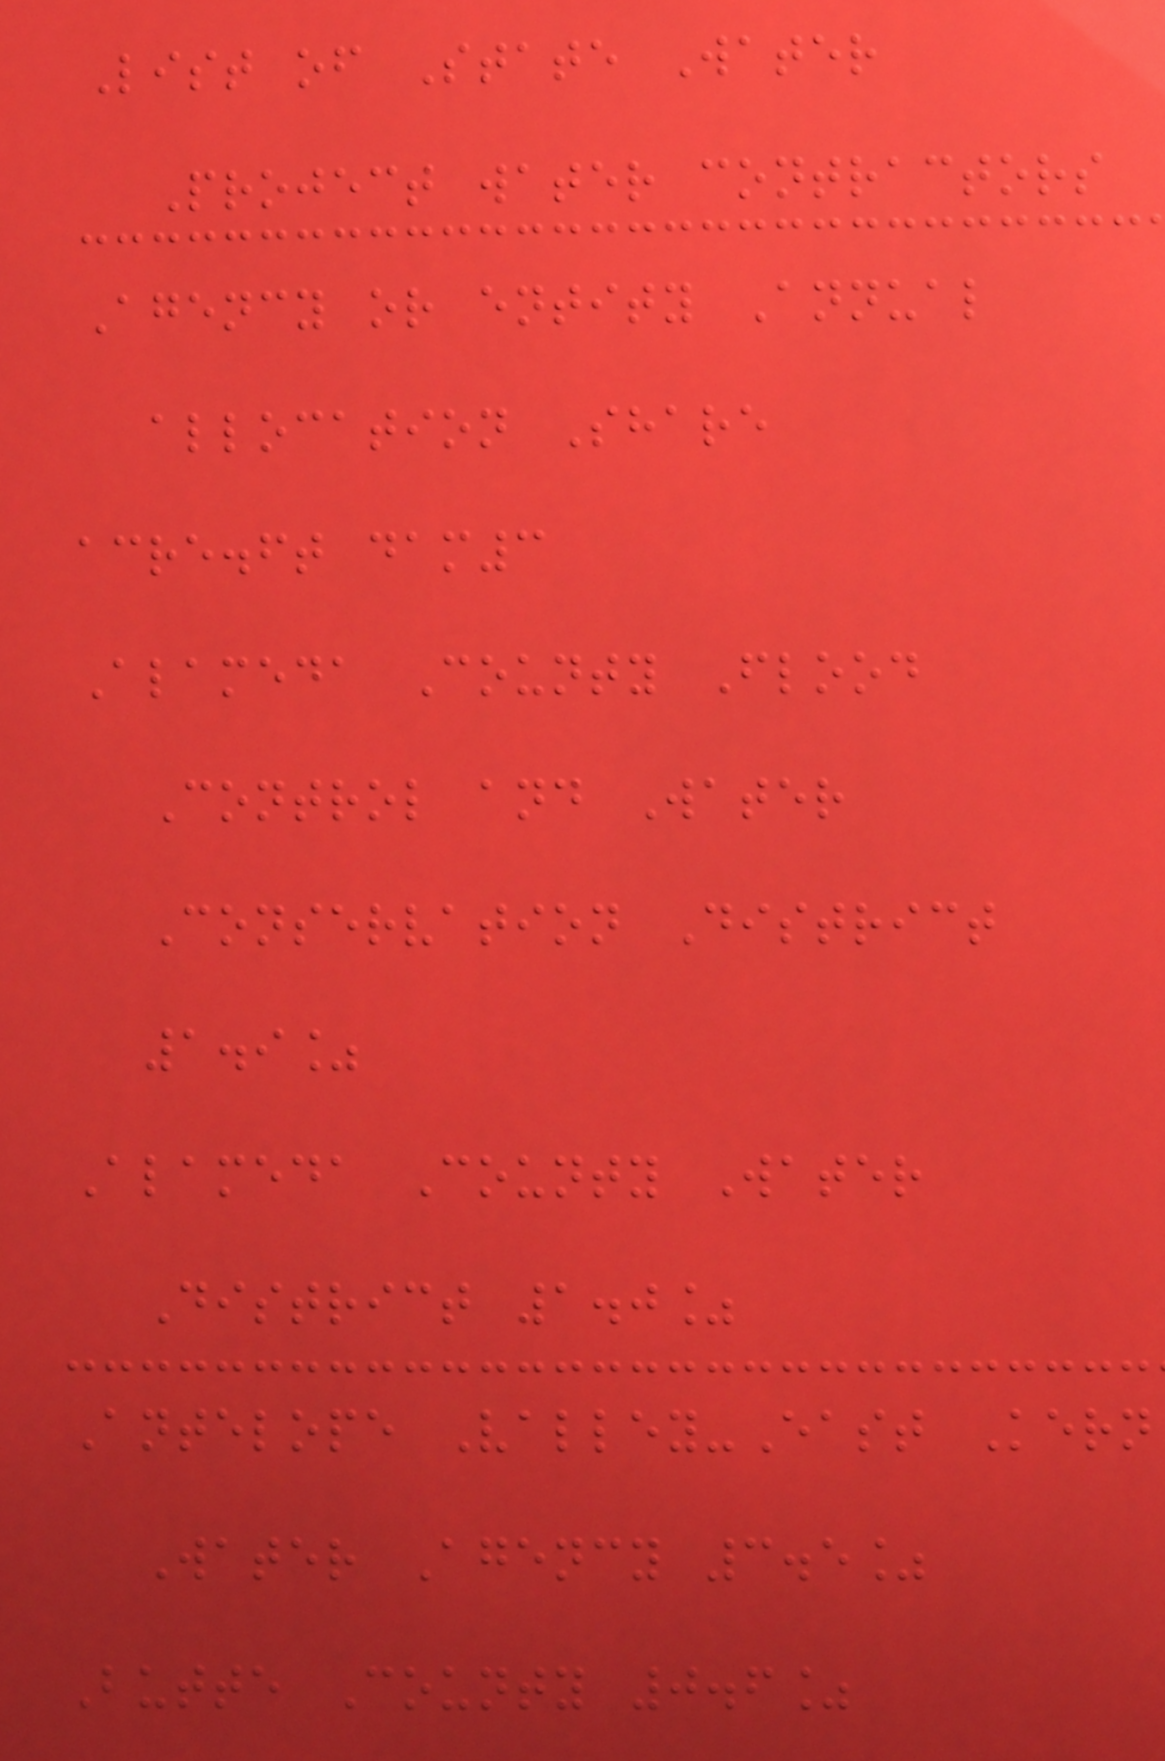List of State Water
Project water contractors
Agency or entity Annual
allocation Share
acre.ft dam3
Alameda County Flood
Control and Water
Conservation District
1.9%
Alameda County Water
District 1.0%
Antelope Valley-East Kern
Water Agency 3.5%
Butte County 0.6%
